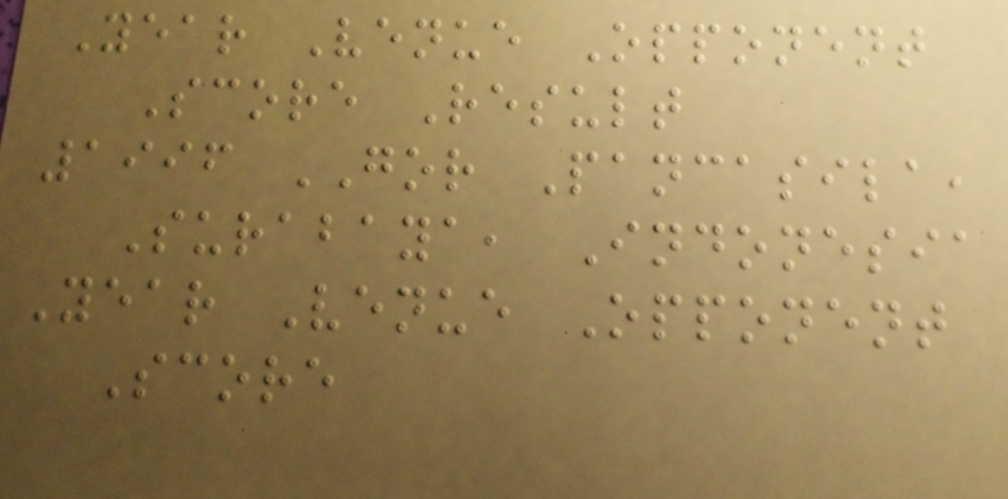Year Venue Opponent
Score Result
1996 GOR Pancasila,
Surabaya, Indonesia
Year Venue Opponent
Score
